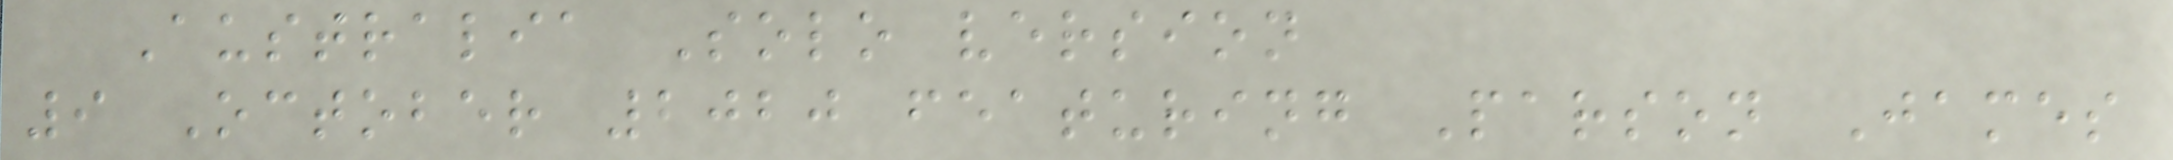Australia Solo version
9 October 2020 featuring Parson James
